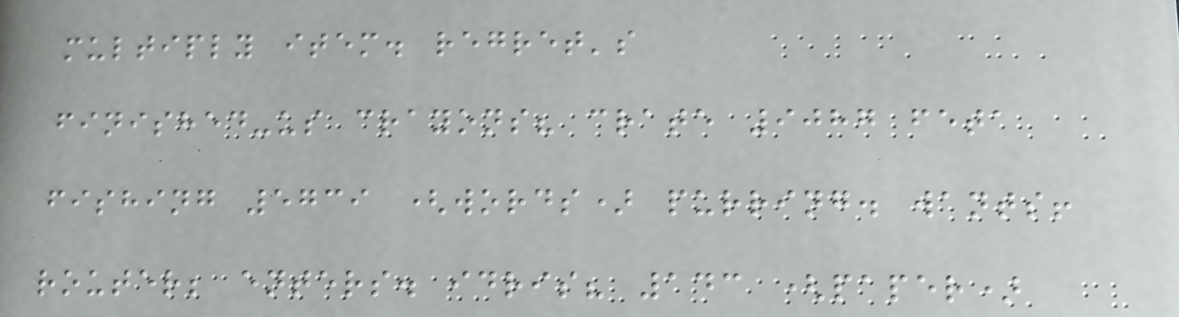multiply item. regret's
finished-us crayons? crate 9087 feta
fishing 5739 (words) purring. wants!
router; enters. idris? 143 (paper)
